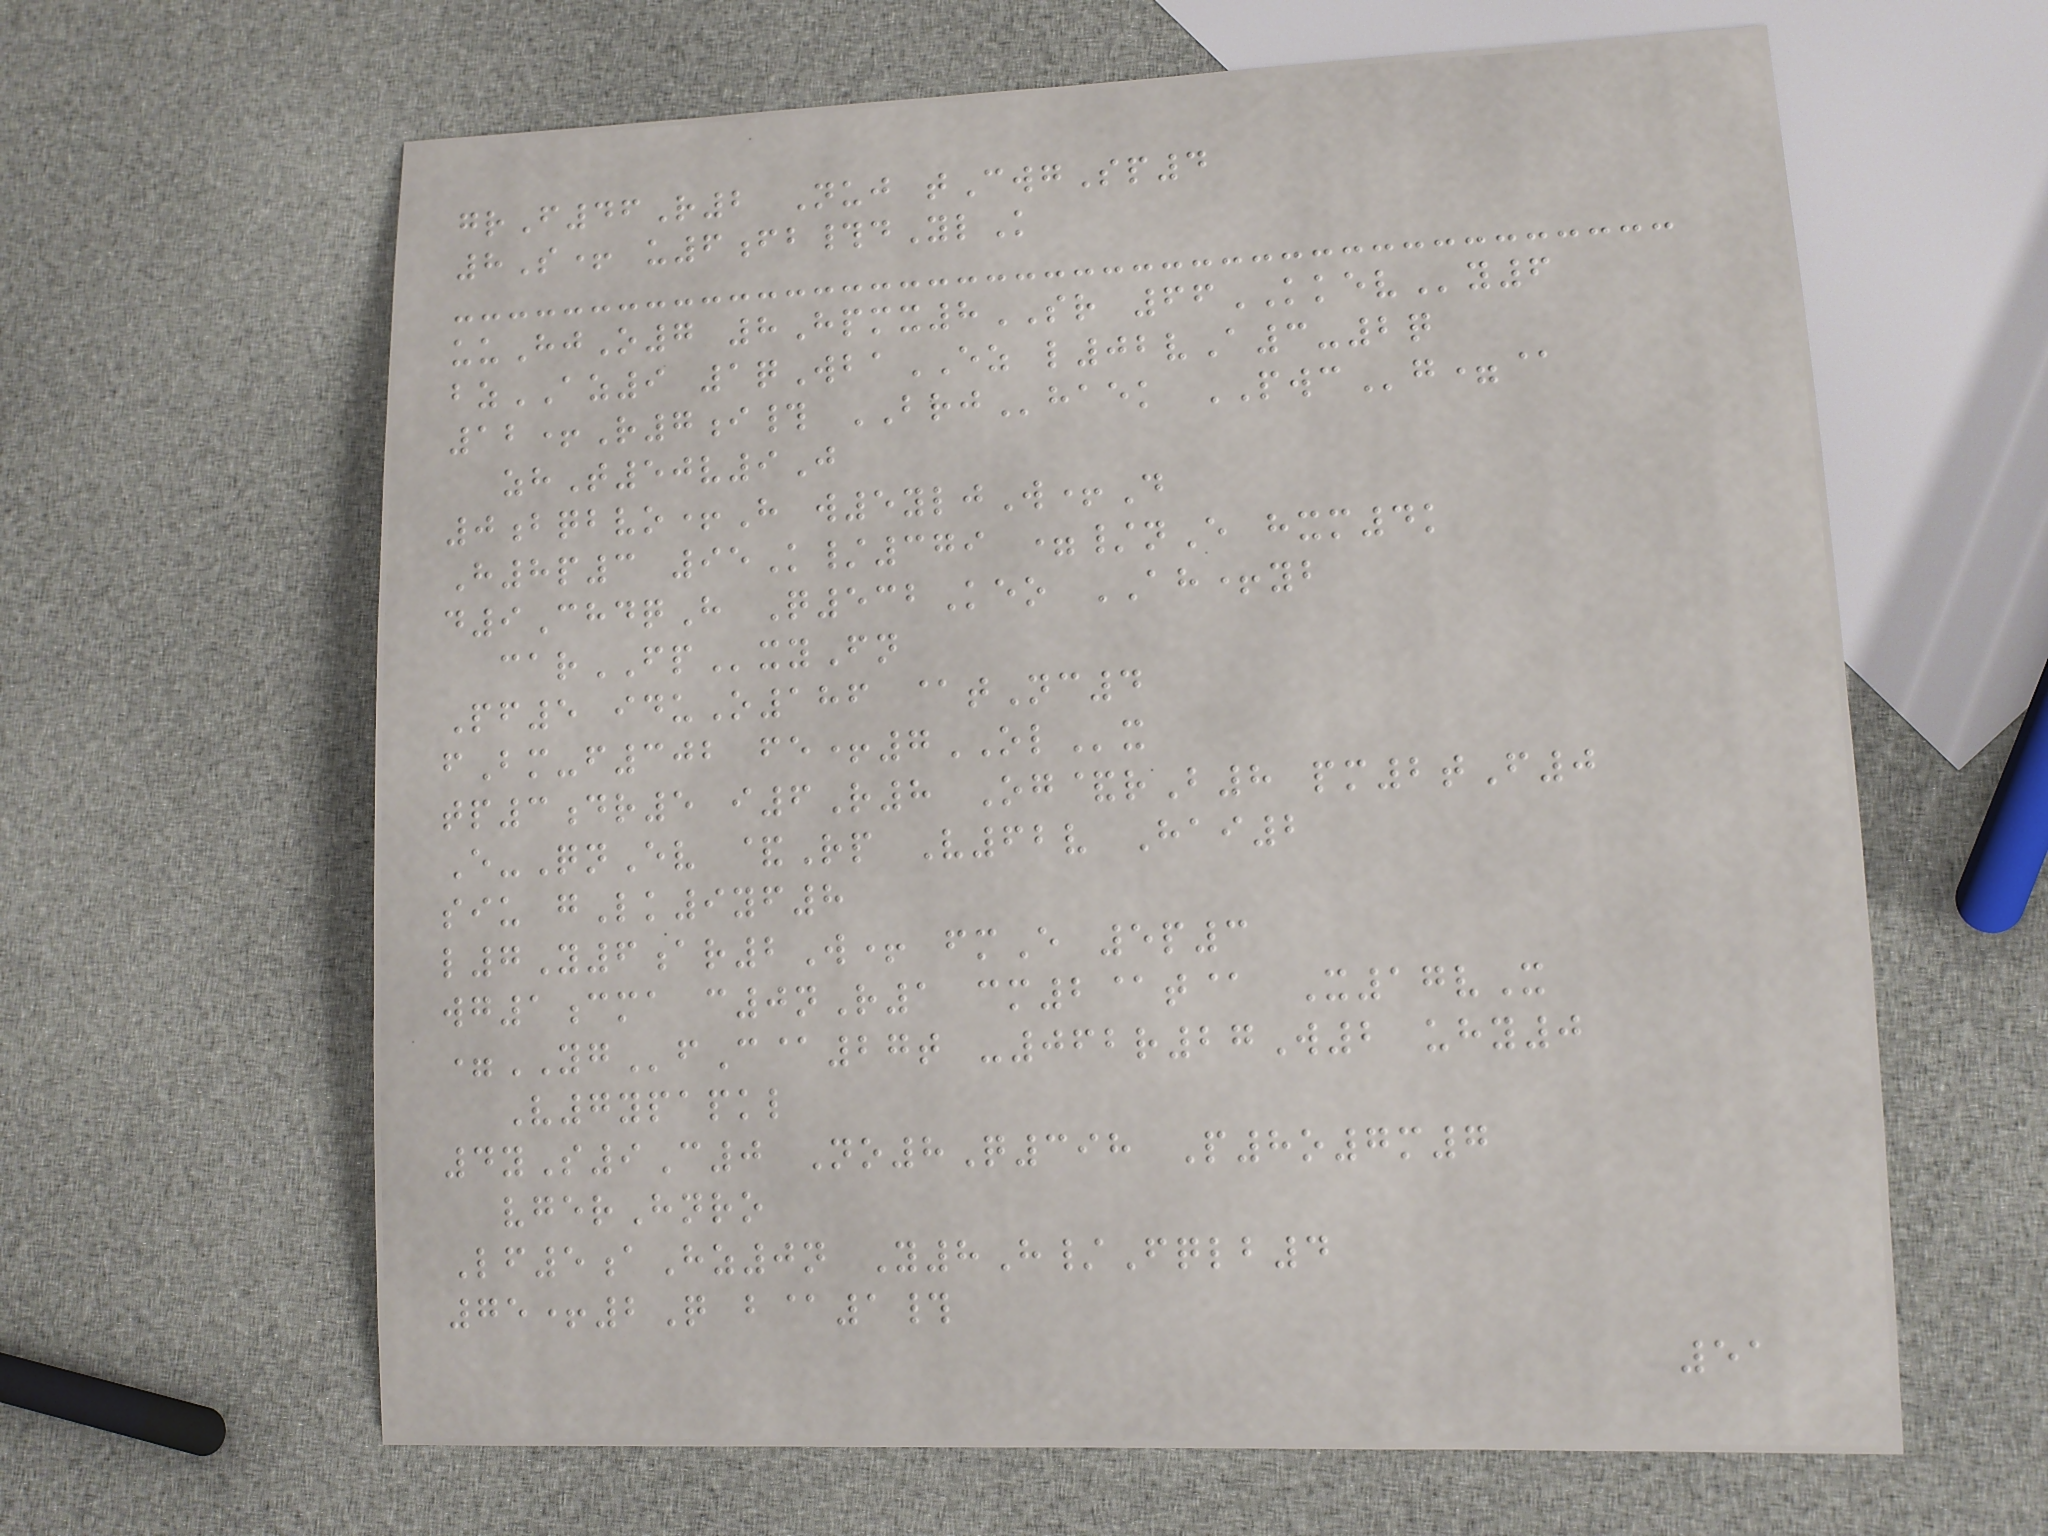grF46R2 Nuj tCwgSp4
8S+ u6fb#dYlK
uuHjO7 8Hpmx8SR 66KKEVy6
bzAZ9 1qWbaEZ l02vA3-2q
12+R7i# BRJhaek PWCg=@
zhT50v9J
0bqbvo+H w5yljW+D
H8p3 95K/379 =/nE hxm4k
d9ChdqH Q532Keo AH+yb
carFPxyFn
Pf5 iduO186 @tNc4
fBm-f302 fe+7OLx
tp3dr5 i6R8 Og&rB8 pm2tF0
E-QnEv &Rp V62v Hai2
siu gLk9yf8
l7Y6ar2W+ fmE 5p3
wg1cma c0nR1 cm2@t@ X17vX
=YGfC@27t -062r27W2 uhy0
V7ypapkl
4yS9C0 No8Q398 P8o7m7
vgerHnro
Lf5aHz0n Y8H/Fqlb4
75+2Q b@1#
51
